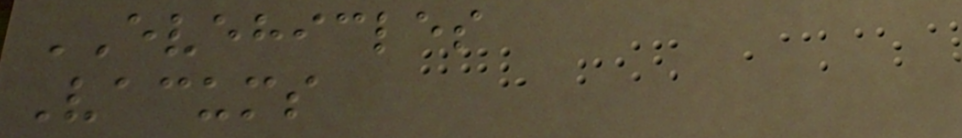EVEHICLES
Vacums
